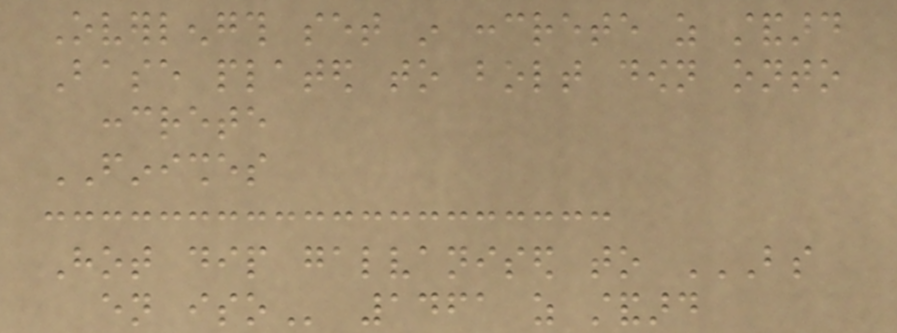Overlength set in concrete as standard
Base plated to bolt down onto
concrete
FINISHES
Hot dip galvanised to BS
EN ISO 1461 as standard
